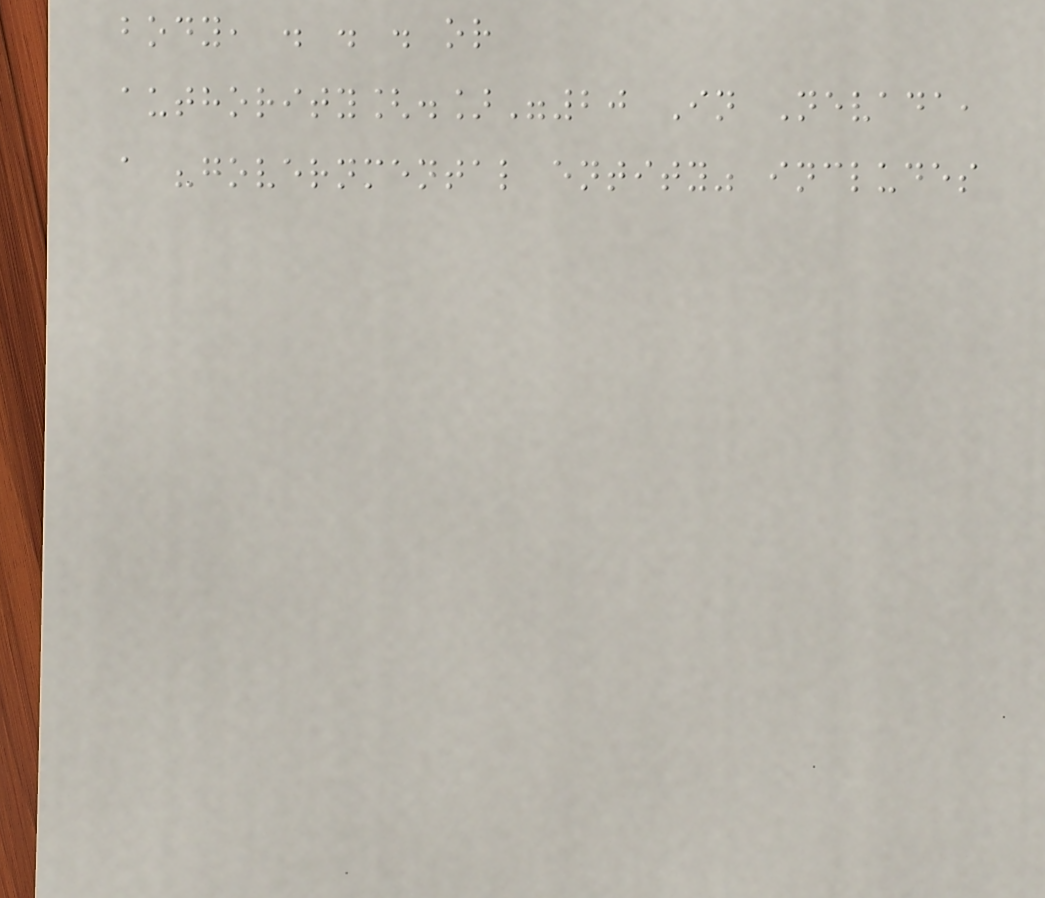body, . . . or
authority[.]"20 In Nevada,
a "governmental entity" includes
